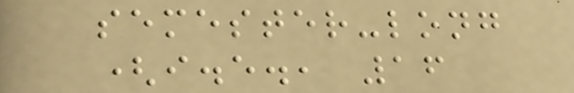semester-long
(i.e., 16
